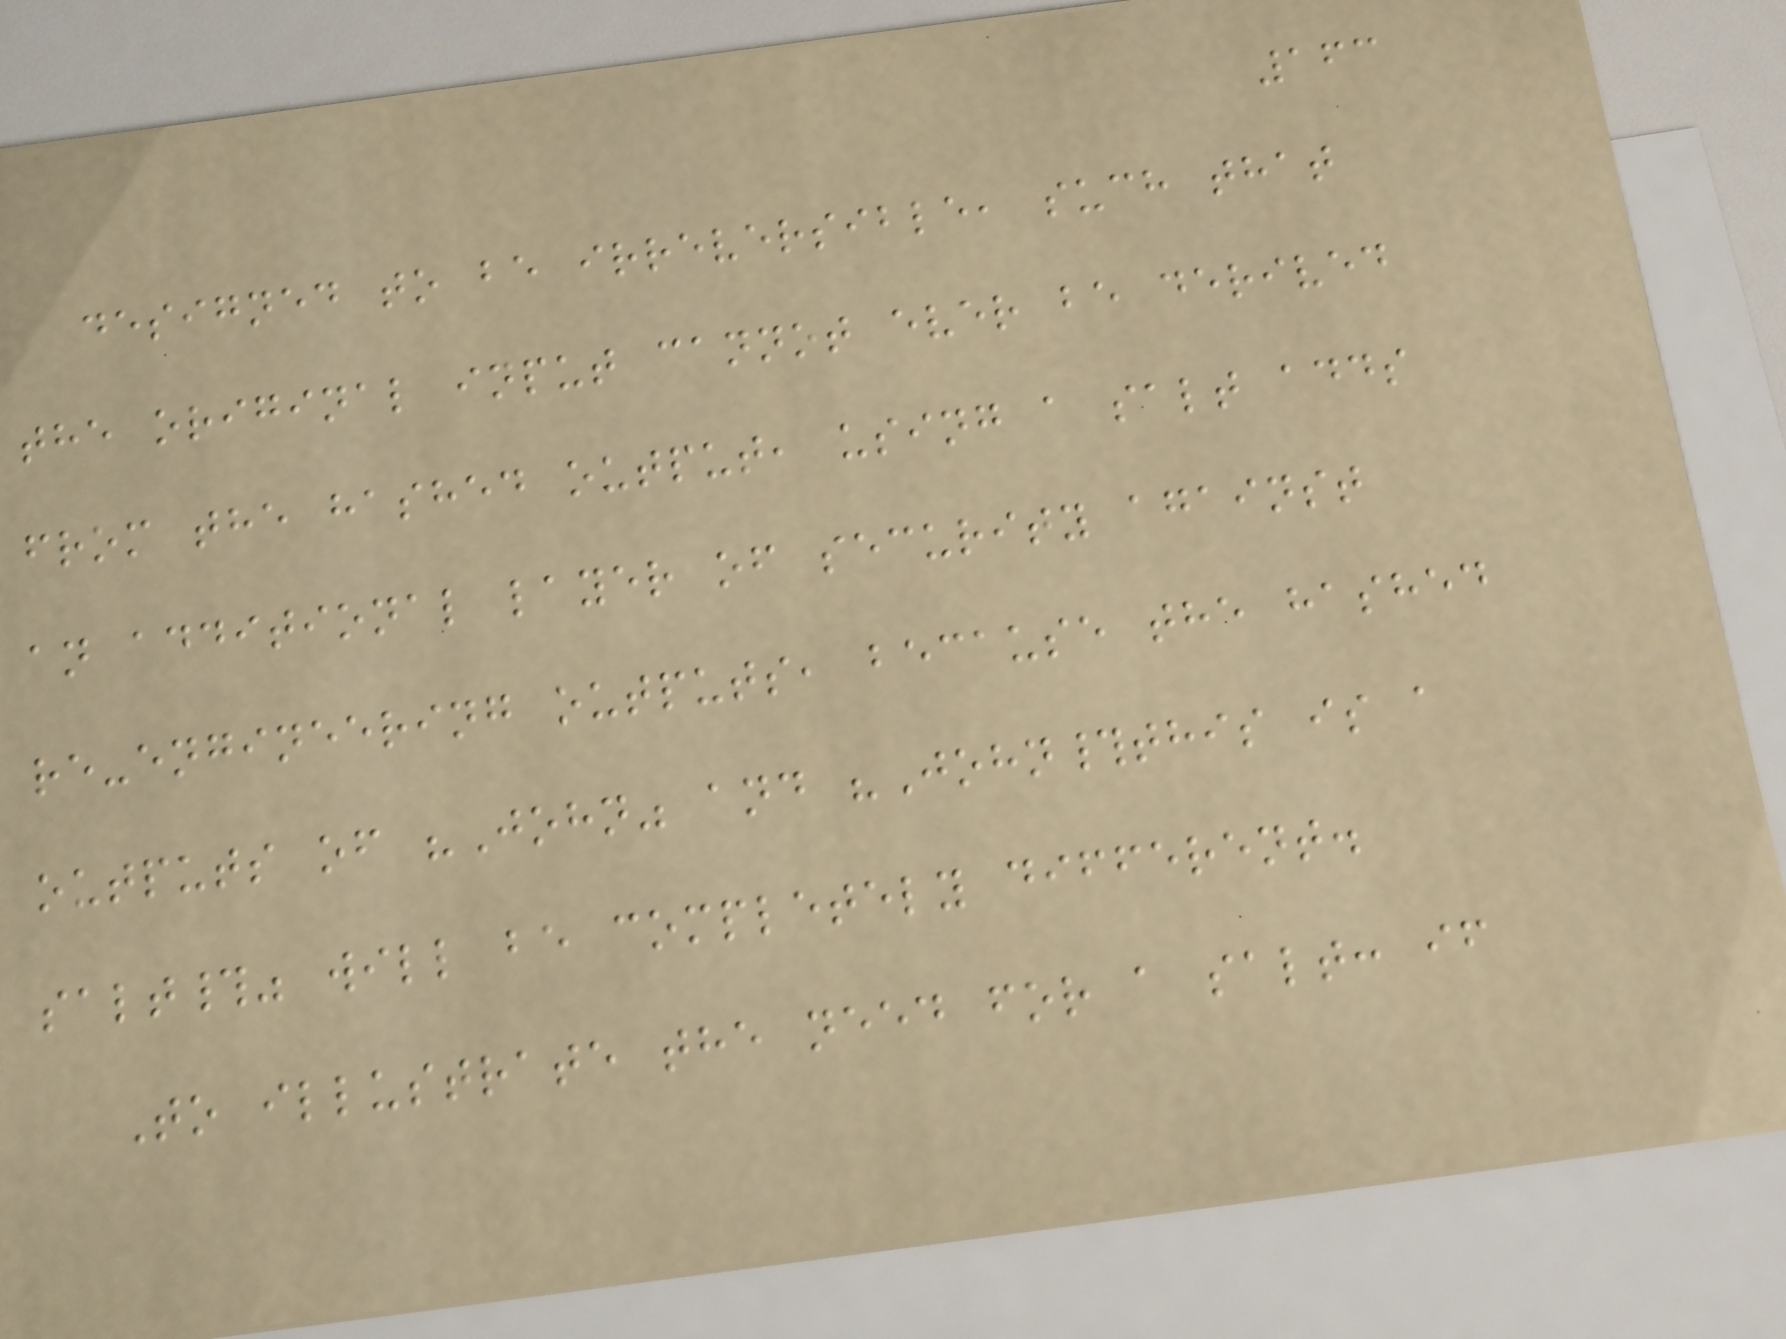163
designed to be irreversible, such that
the original input cannot ever be derived
from the hashed output, using a salt adds
an additional layer of security against
re-engineering outputs, because the hashed
outputs of "John" and "John#this is a
salt#" will be completely different.
To illustrate the need for a salt: if
